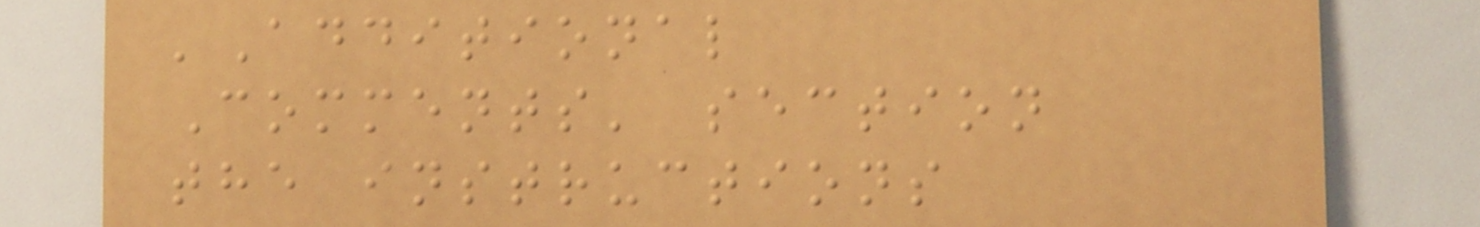'Additional
Comments' section
the instructions
